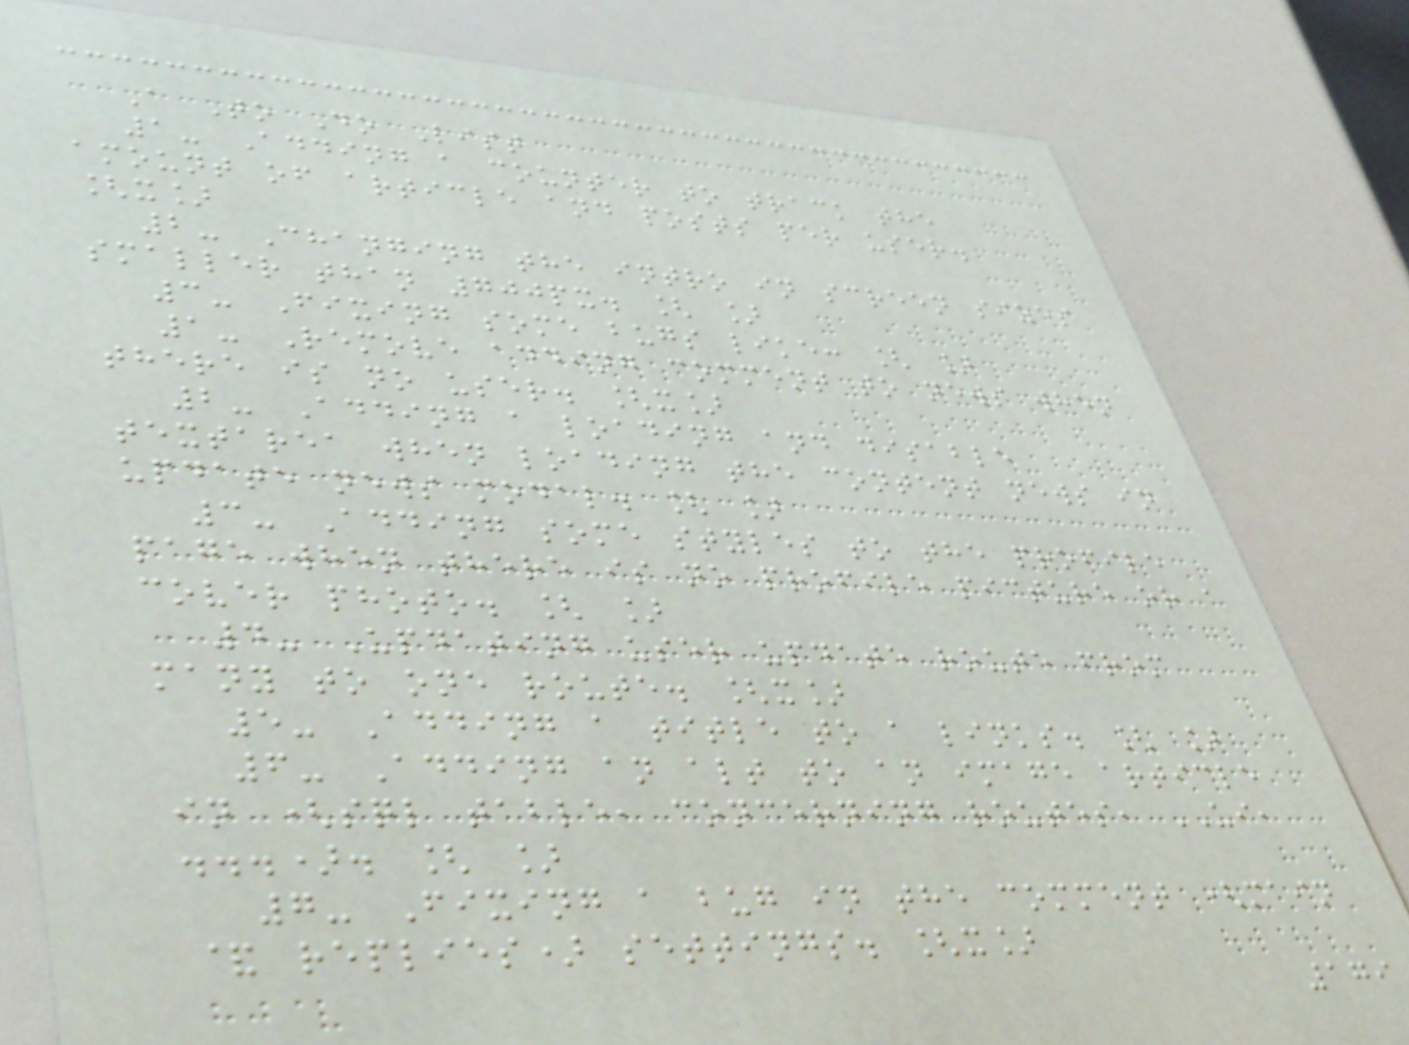A To Do List
1- Adding a counter to track the
amount of article and posts per user.
[x]
2- Changing the intro in screen sizes
smaller than 700px. [ ]
3- Fixing some bugs like: [ ]
1- Remove adding comment to news when
there is no user. [x]
2- Adding a loading and disable
textarea when loading the content news in
update news modal. [ ]
3- Adding some styles to the profile
page when there is no profile picture or a
cover photo. [ ]
4- Updating user update route from
many to one route. [x]
5- Adding a title to a links. [ ]
6- Adding an alt to an image article
in (sql table, concerning routes, UI,
...). [ ]
7- Fixing a bug in the comment (main
& replies) settings. [x]
179
